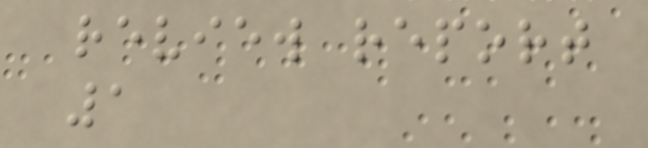review report
1
